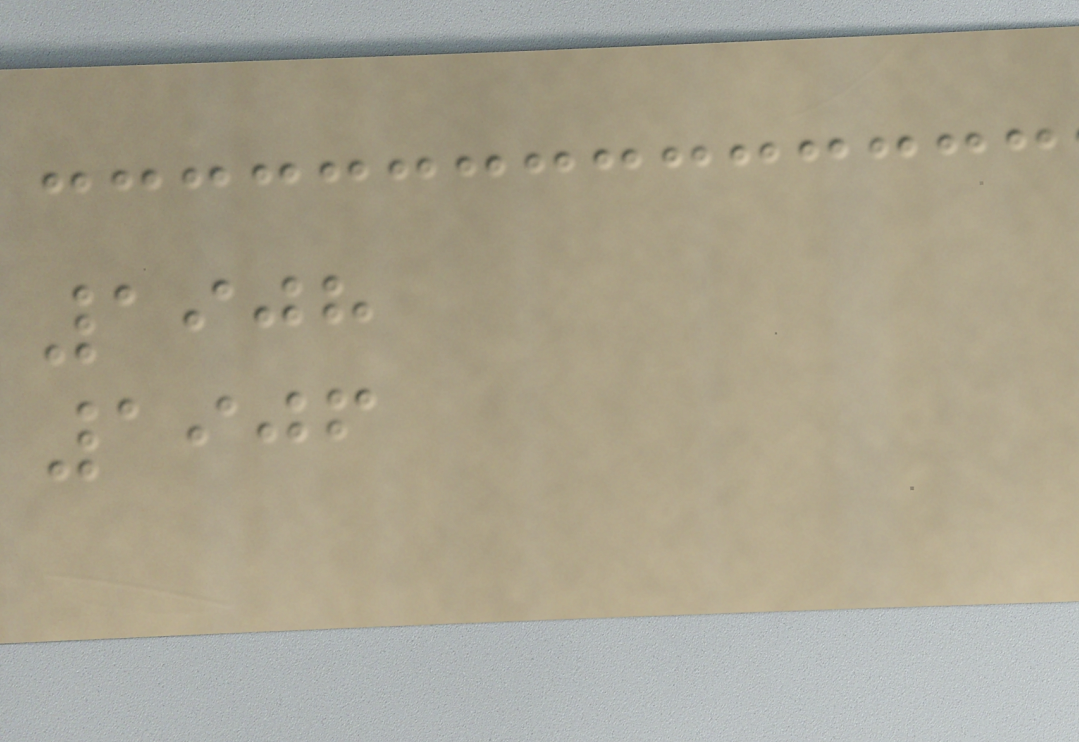1908
1906
